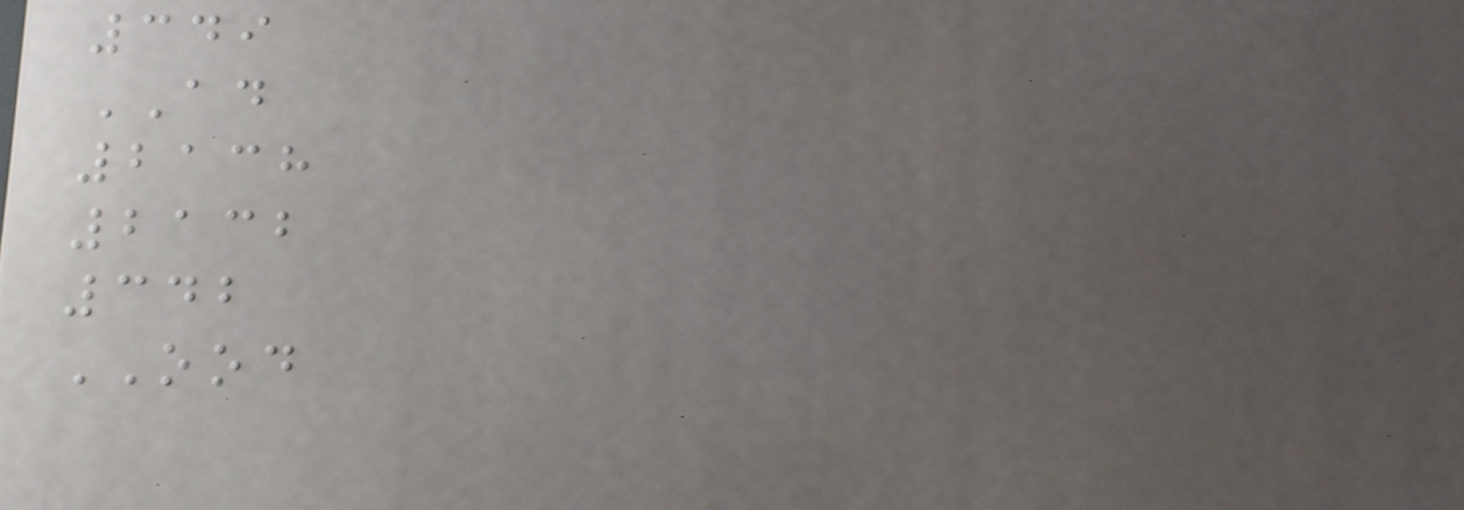349
AD
2138
2132
342
OOD
